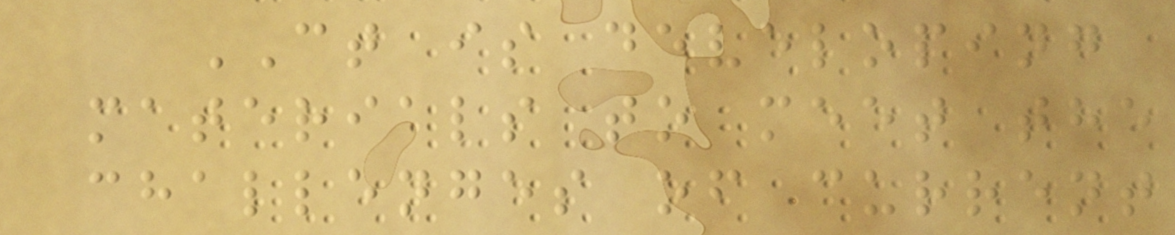CT is developing
materials to meet the
challenges of current
